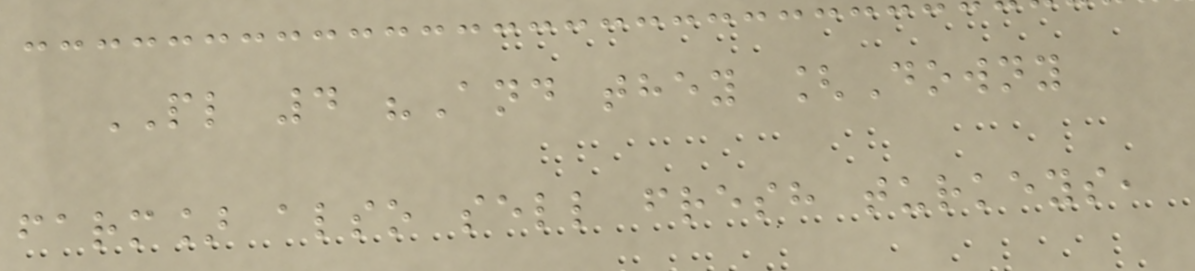PL 4 "And they [Downy
farm] also sell fresh turkeys,
